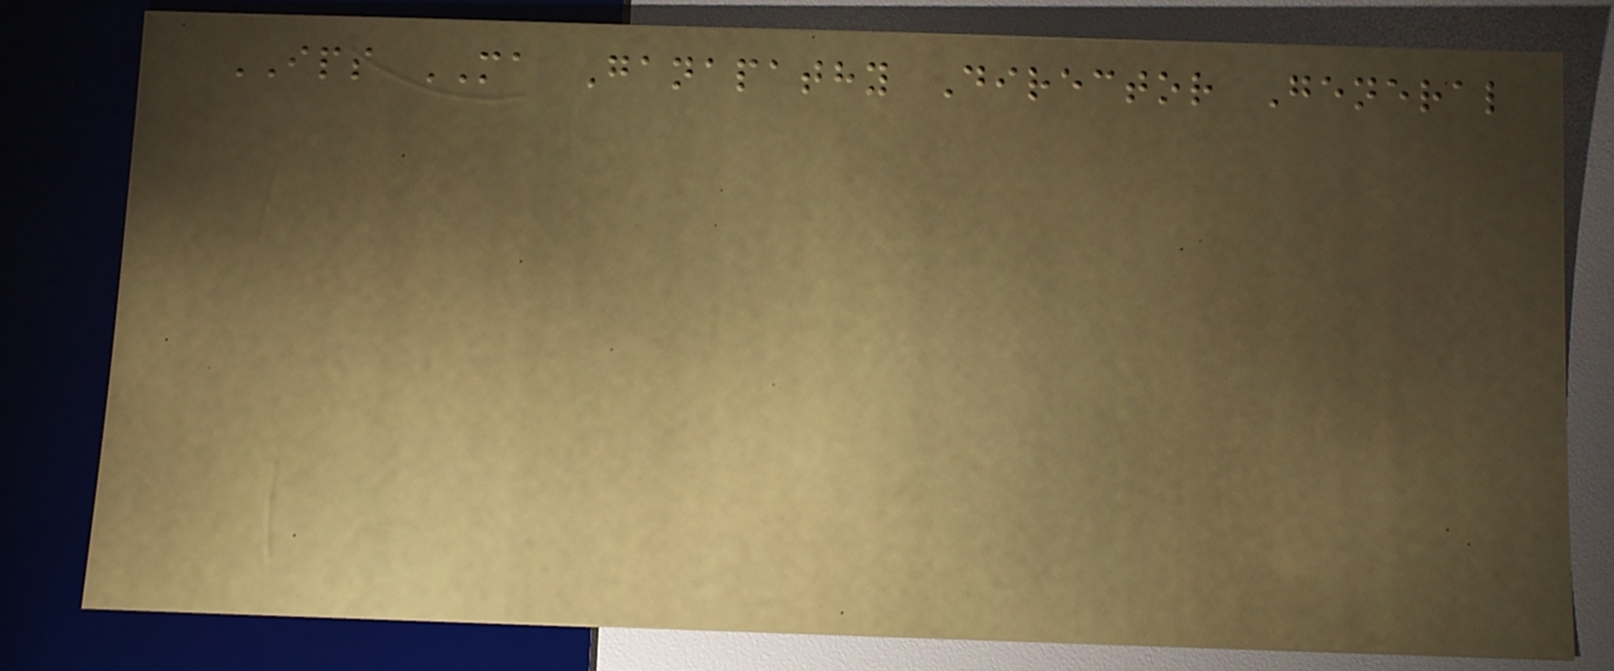IPS MA Ganapathy Director General
